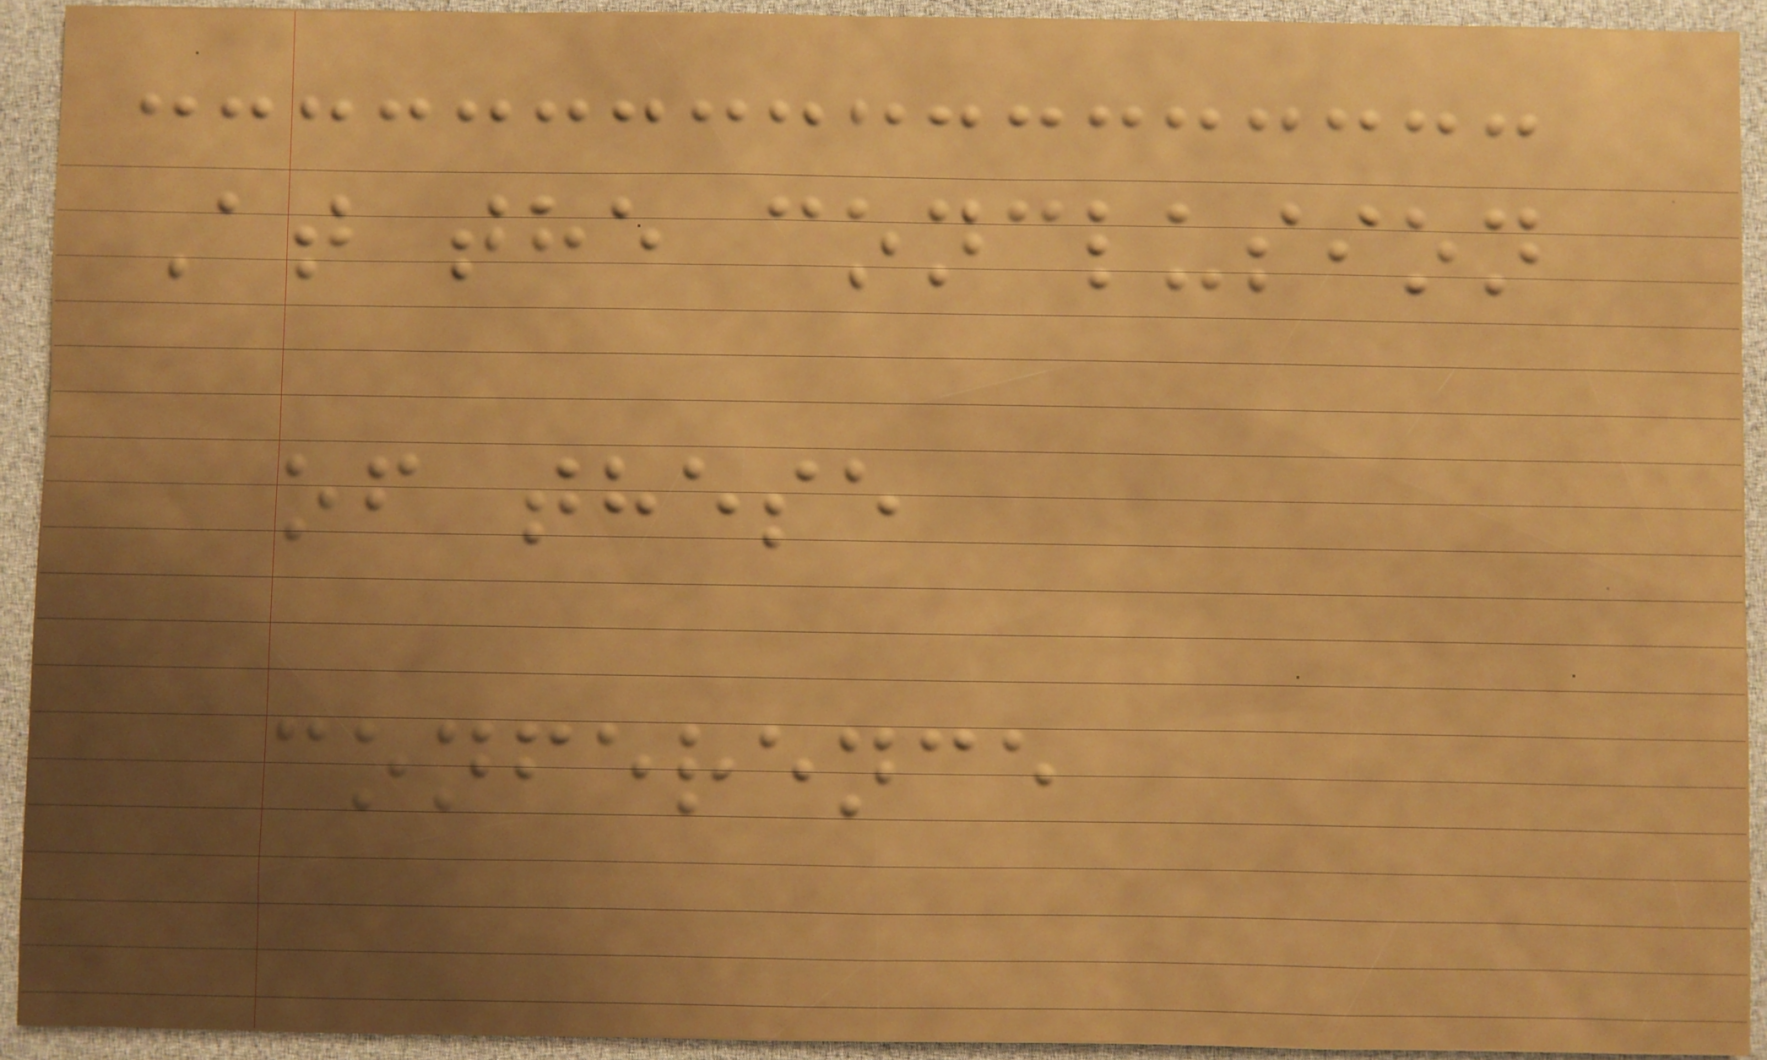At the conclusion
of these
conference
